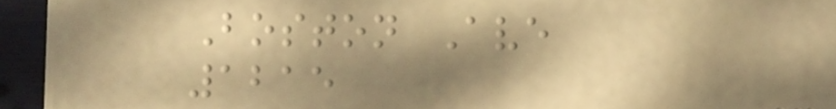Boston Ave
1215
